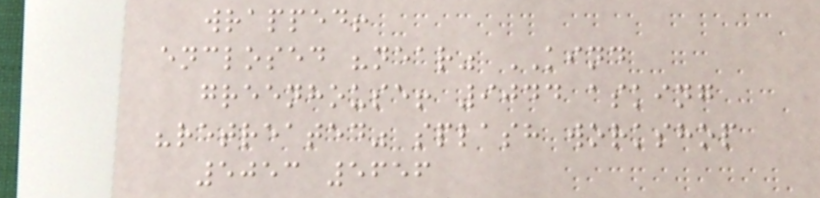wrapped!
enclosed "near" KIND
greenhouse! 9044 asking
"retreated" splash workshop
5053 5656
